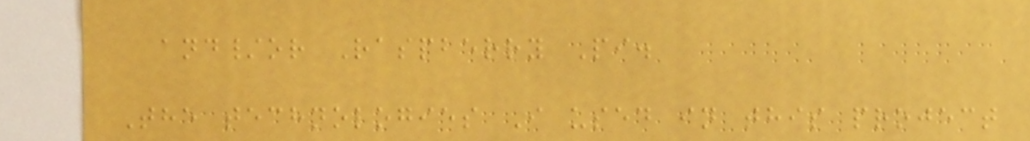and/or Raspberry Pi.
The technologies I used in this project
